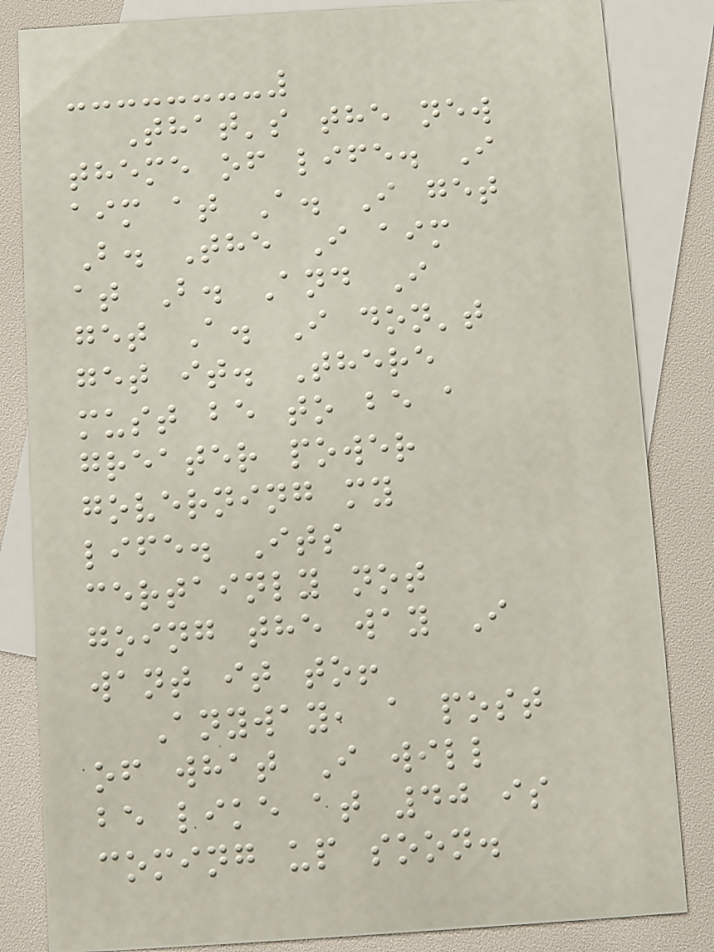That's the new
theme of life. I
aim at A. I get
B. The I aim
at B. And I
get A. I don't
get it. There
must be to be a
greater power
governing my
life. Its
certainly not
going the way I
want it to!
Anyway, a post
of what I will
be like at 40 is
coming up soon.
